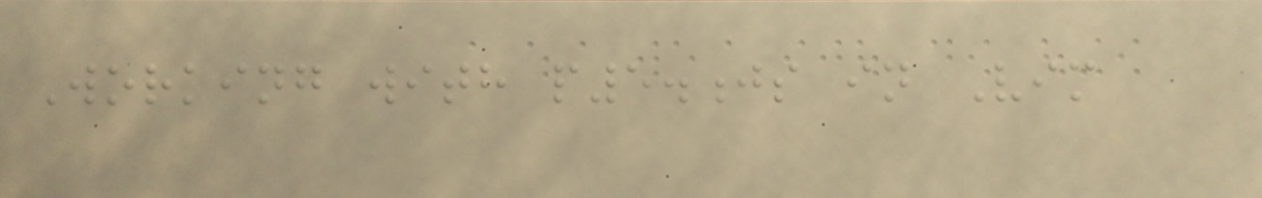Working with p5.js in Vim
